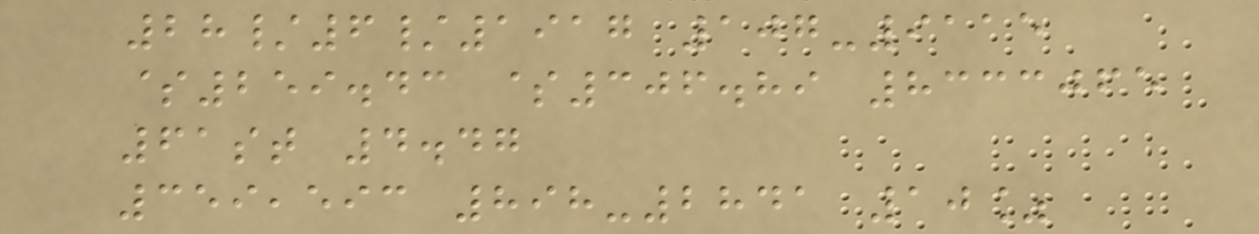28/6/1917 107-9115
$259.43 $306.89 8333065
61st 4.47
359,593 898-2841 10%
